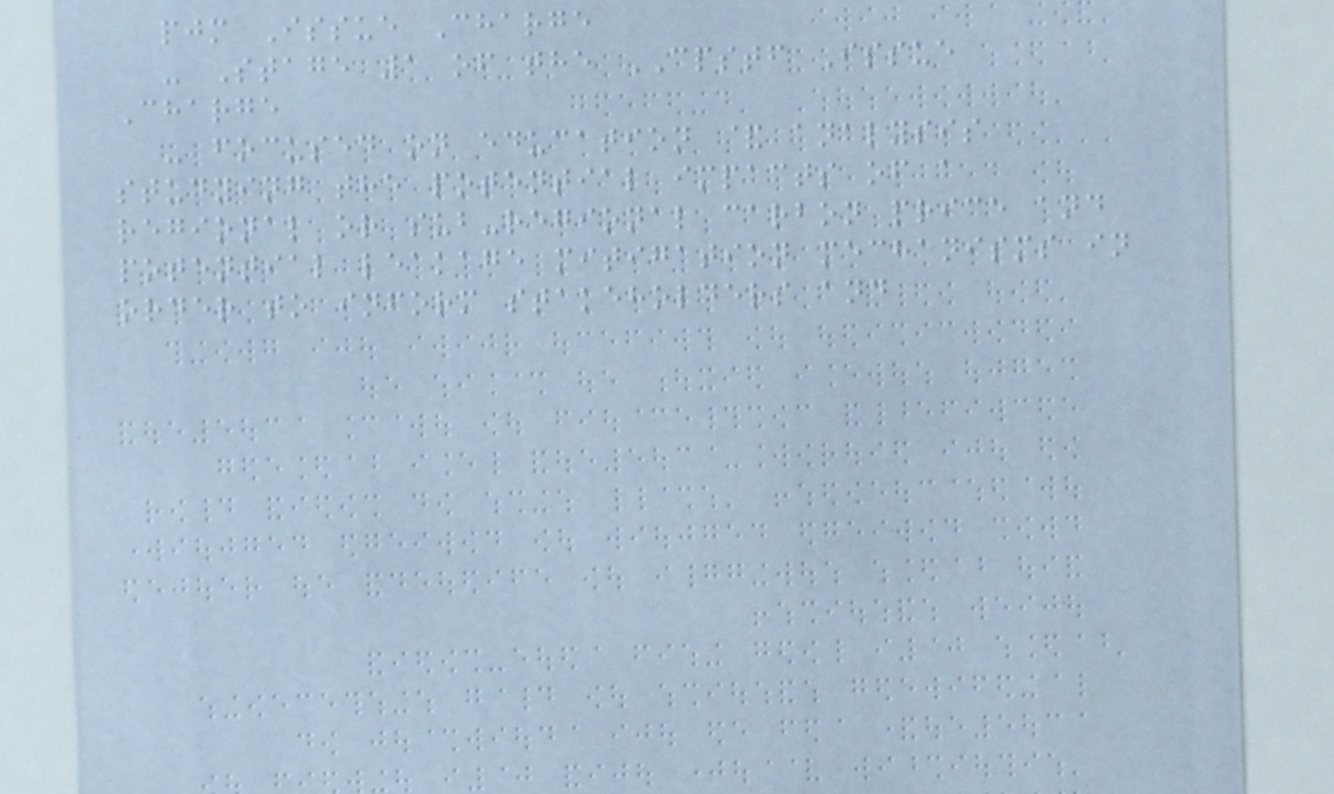pjm Issue Charge
- Stage 1 of the CPSTF Issue
Charge
- focused on education & analysis
studying the potential impacts of a
regional or sub-regional carbon price and
potential leakage mitigation mechanisms in
order to inform stakeholders and
